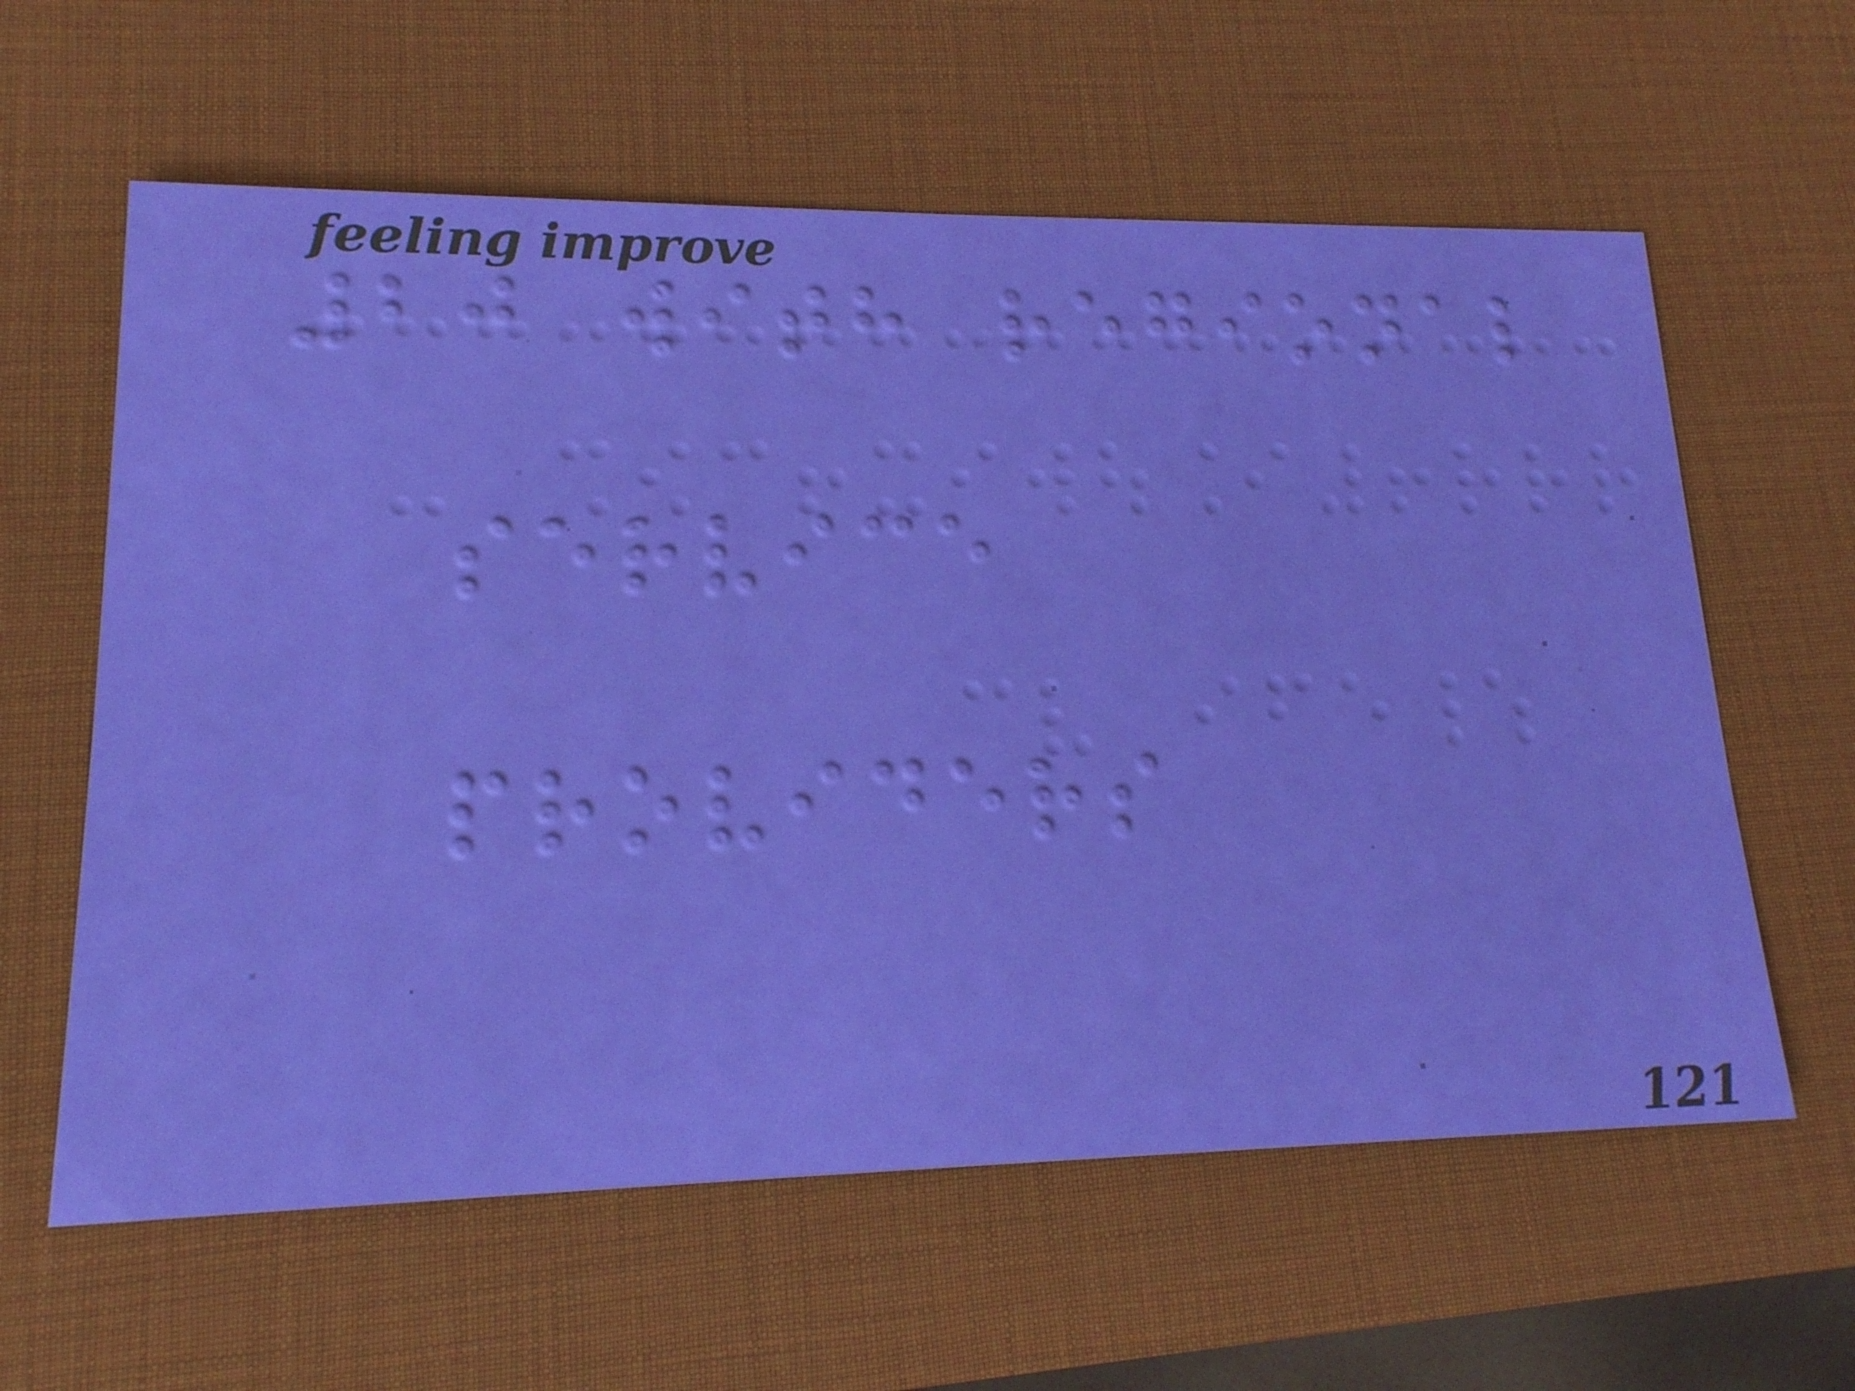20 with regional
service
providers
